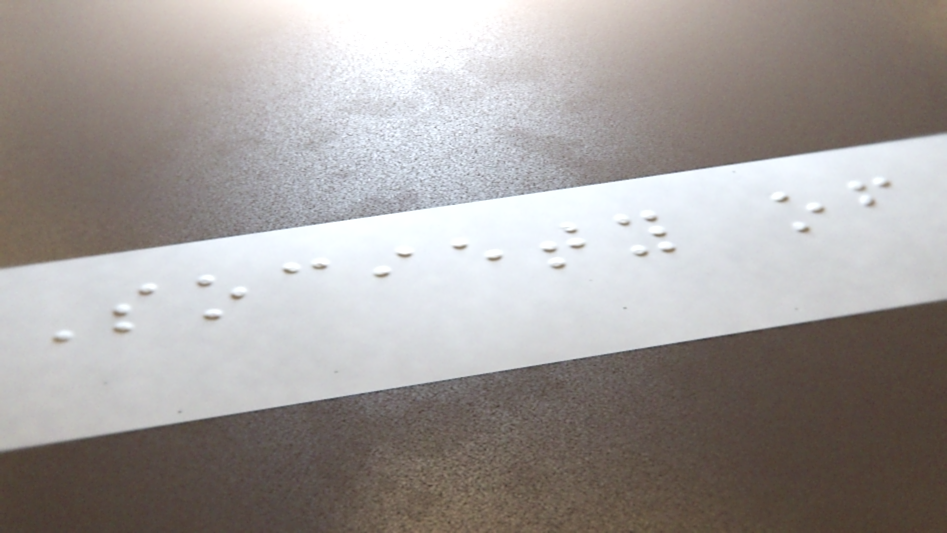Society of
